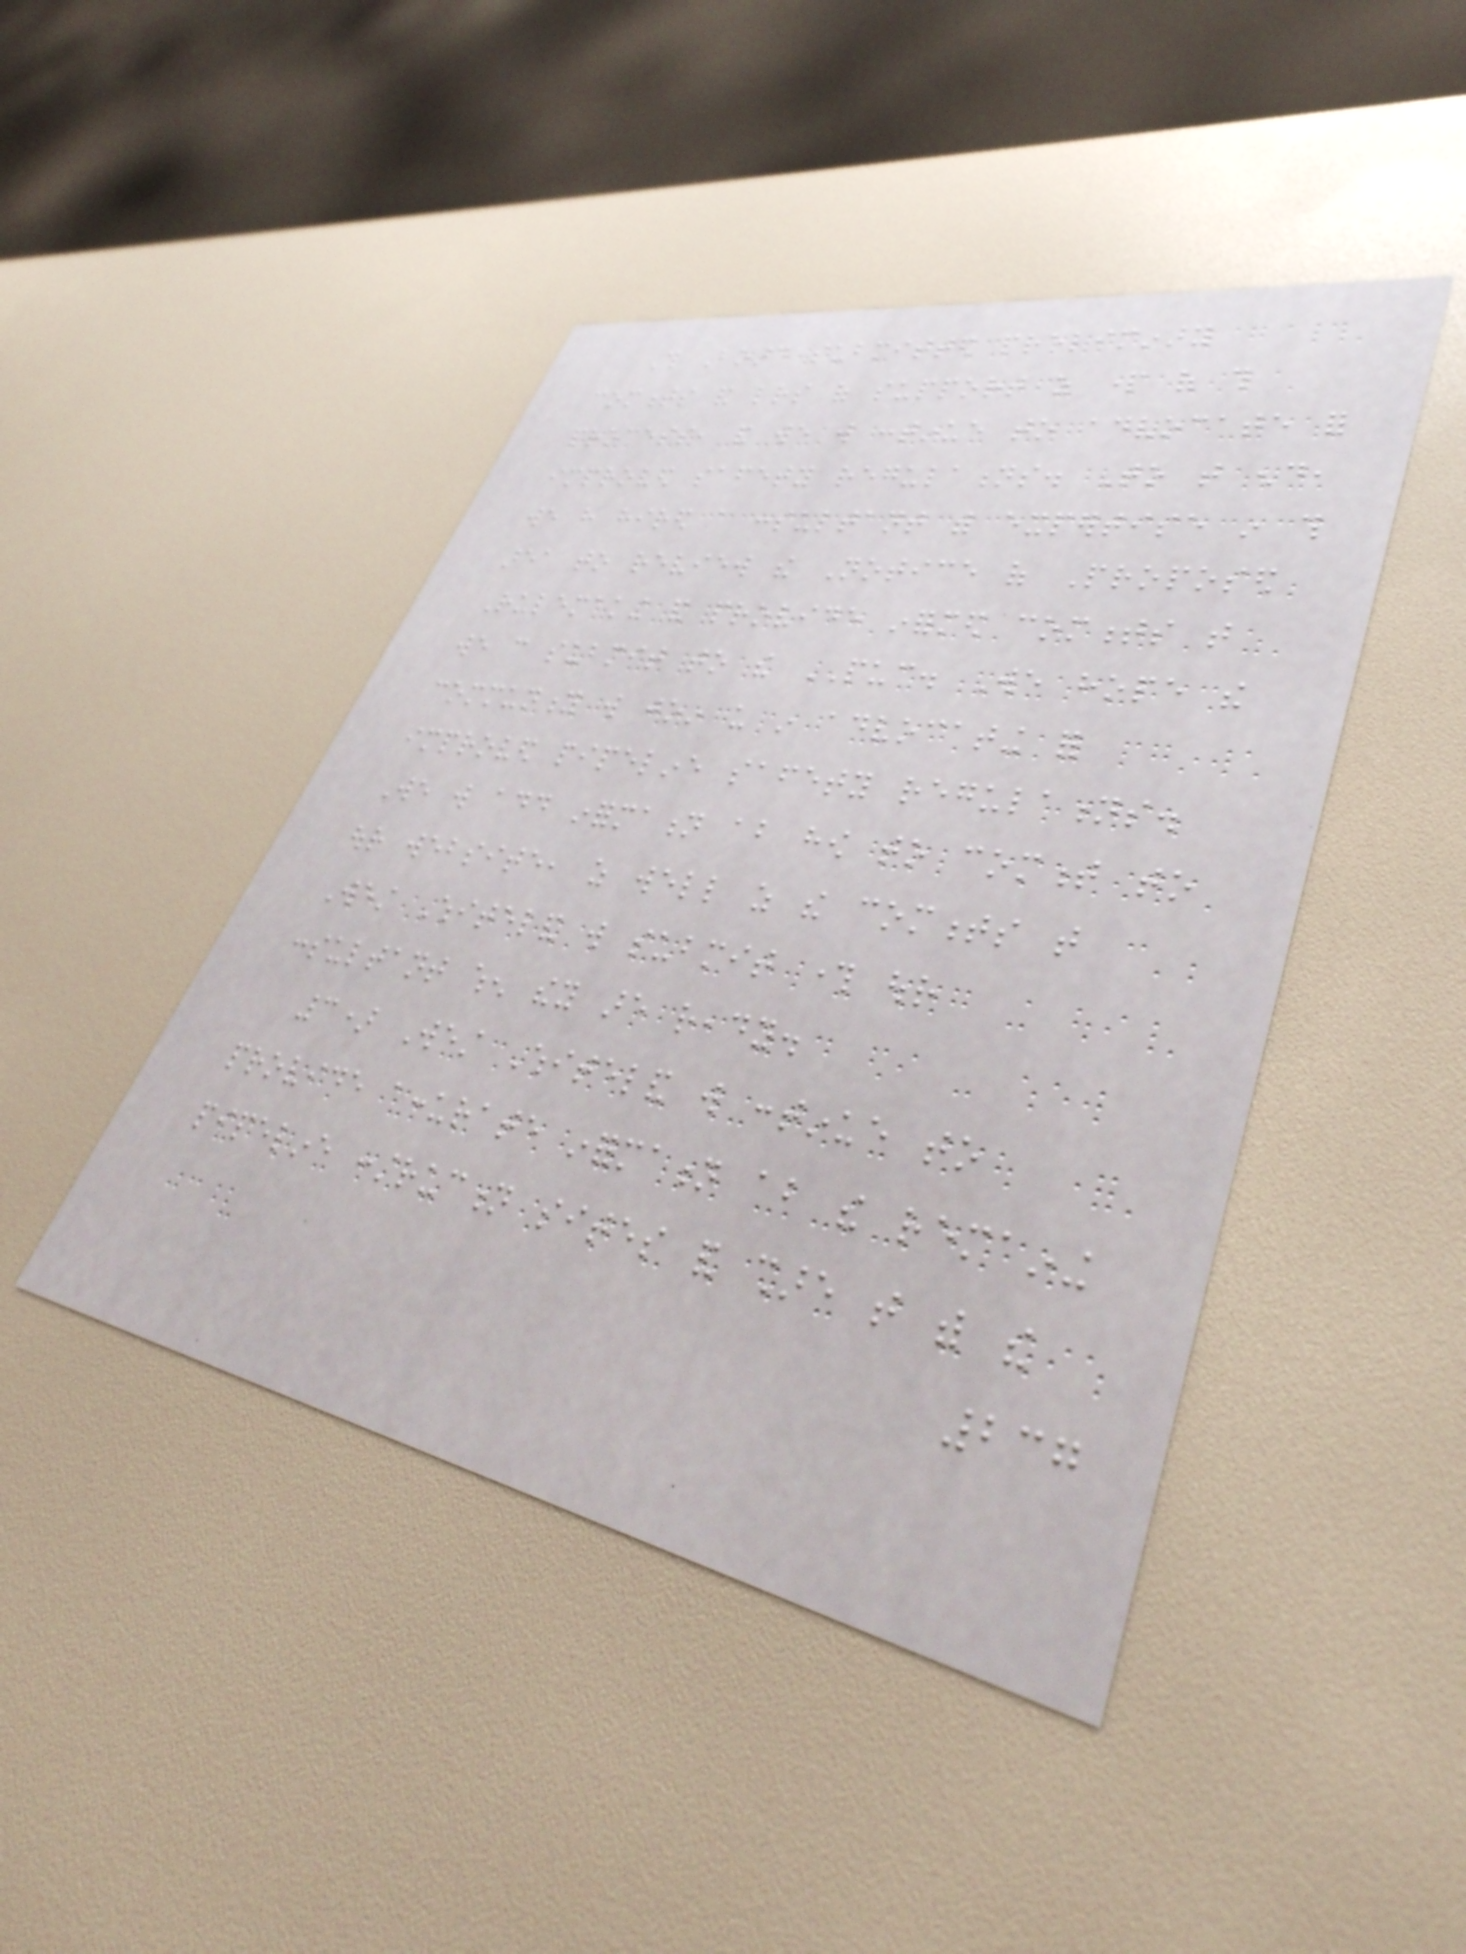This Board submitted preliminary
comments and letters of support as part of this
process, and we will continue to advocate for
improved safety regulations. To that end,
we have hired a consultant with expertise in this
area to review the Notice of Proposed
Rulemaking and provide informed comments that
we can submit to the PUC. We hope the
community will join us in advocating for
improved pipeline safety regulations.
We will add information about how to comment to
our website, as well as the comments that
West Whiteland will submit through our
consultant when they are ready.
3) West Whiteland will continue to
provide accurate information about the remaining
pipeline construction sites and share that with the
237
